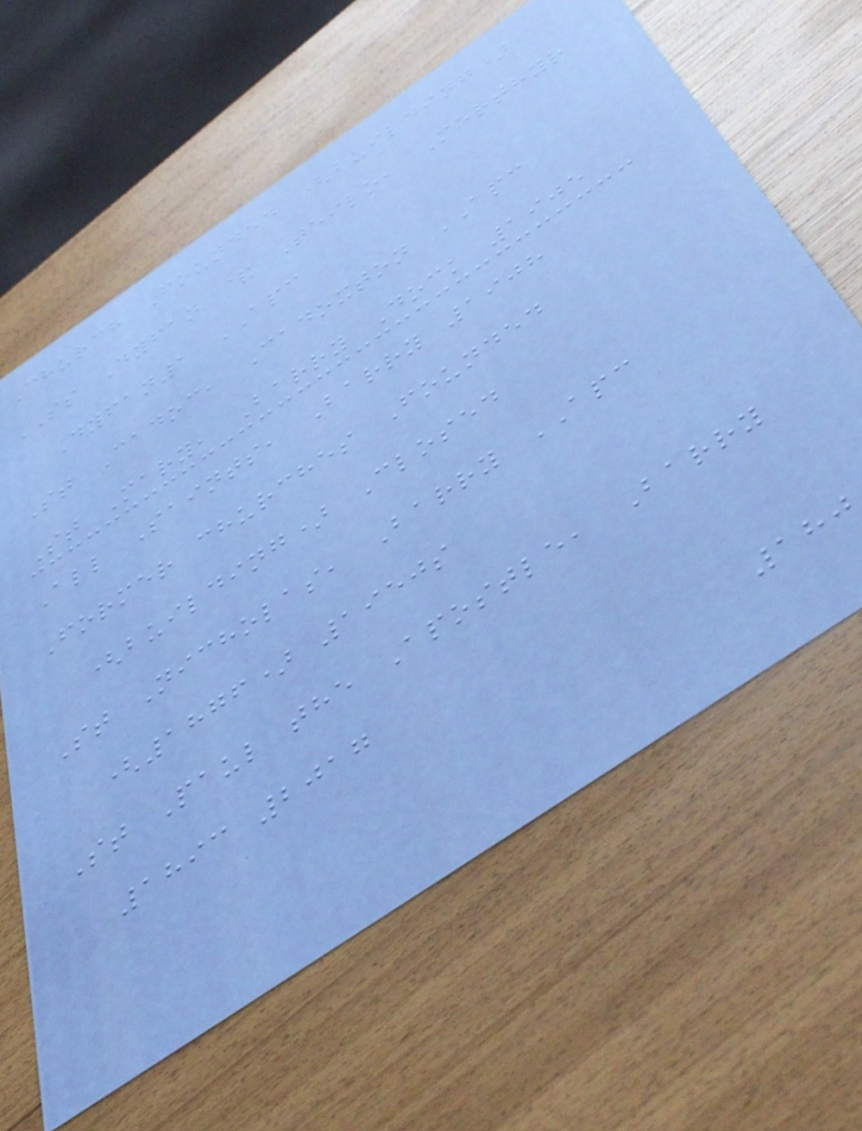Church Founded (building)
SS Dyfan & Teilo, Merthyr
Dyfan1 APC
St Cadoc, Cadoxton APC
St Mary, Barry Dock 1905
All Saints, Barry 1908
Former churches Founded
(building) Closed
St Nicholas, Barry APC
(1876) 1950s
St Paul the Apostle, Barry
1893 2017
180
